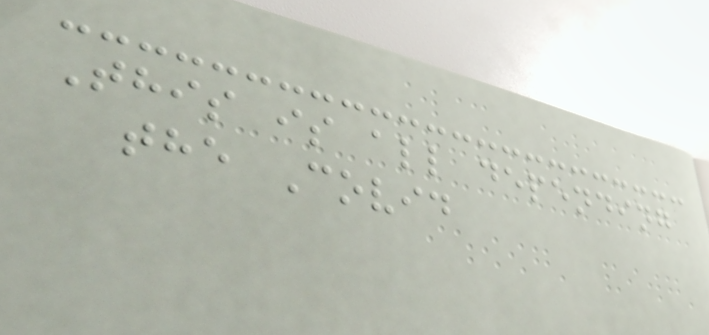This is all depending
the Covid
